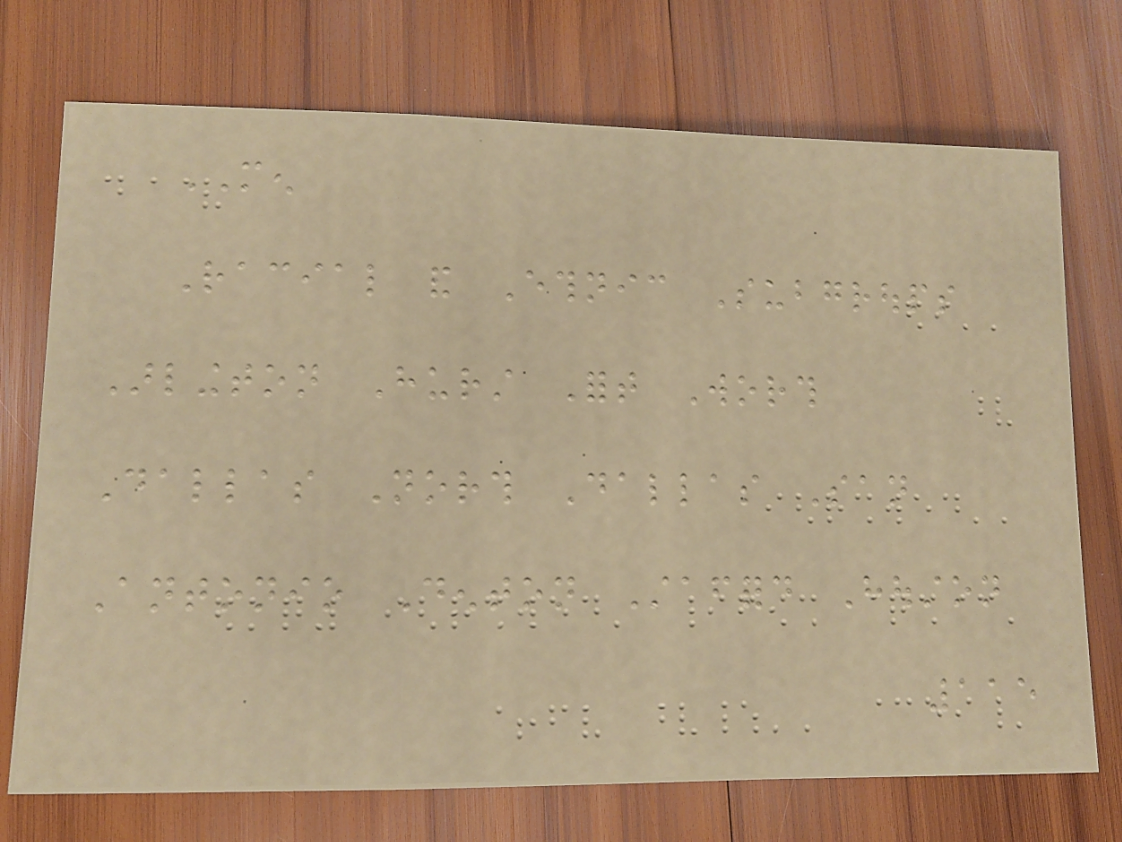MEN
Racial and Ethnic Subgroups
Arlington Hurst Fort Worth
Dallas North Dallas San
Antonio Denton Stafford Houston
115
